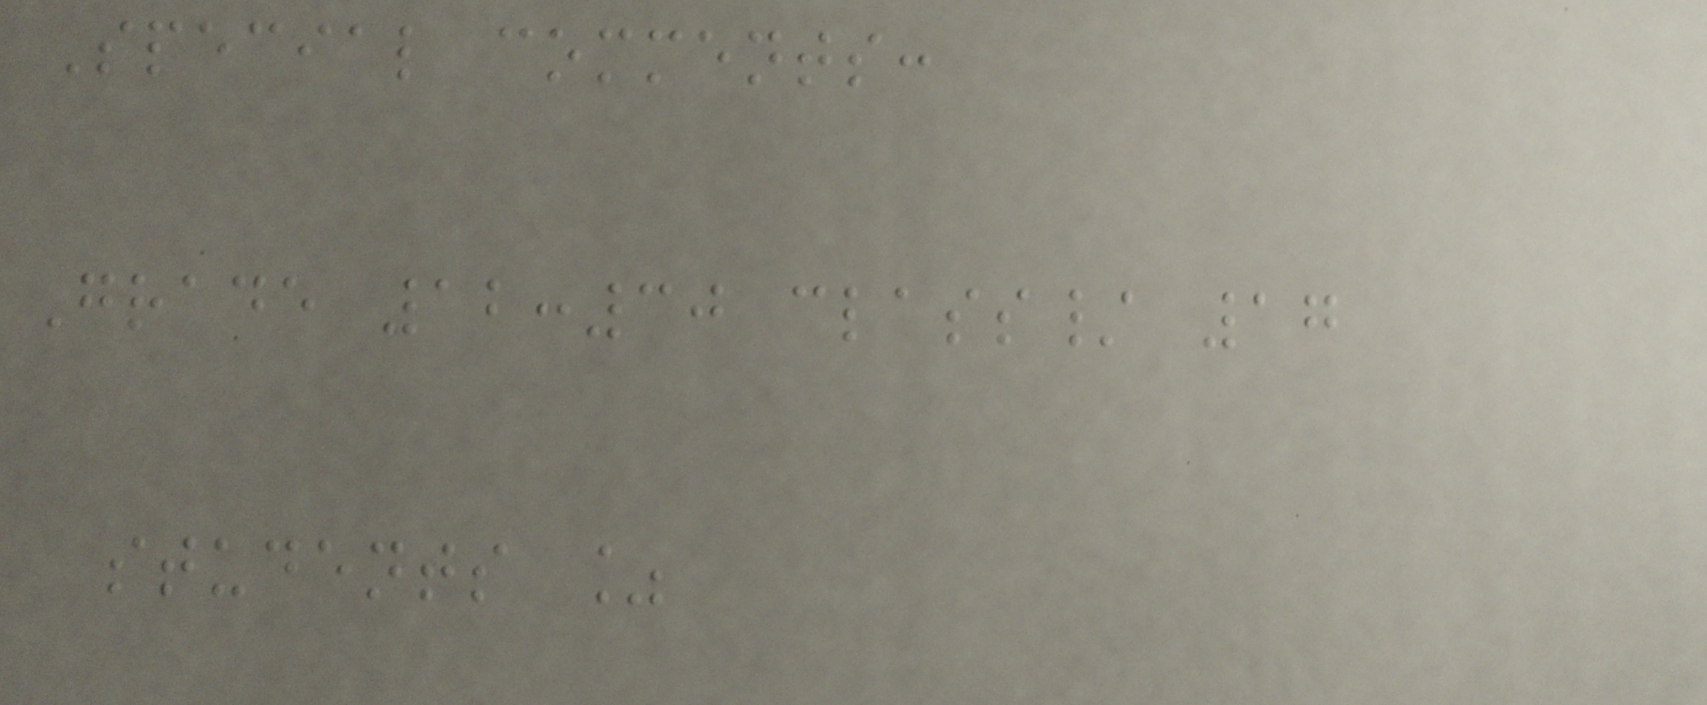Special comments:
Grade 12:30 class/ 17
students %
